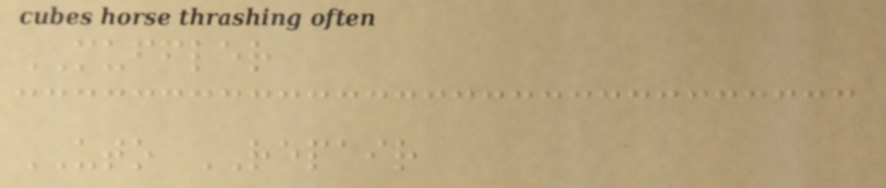MUFFLER
UTO REPAIR
